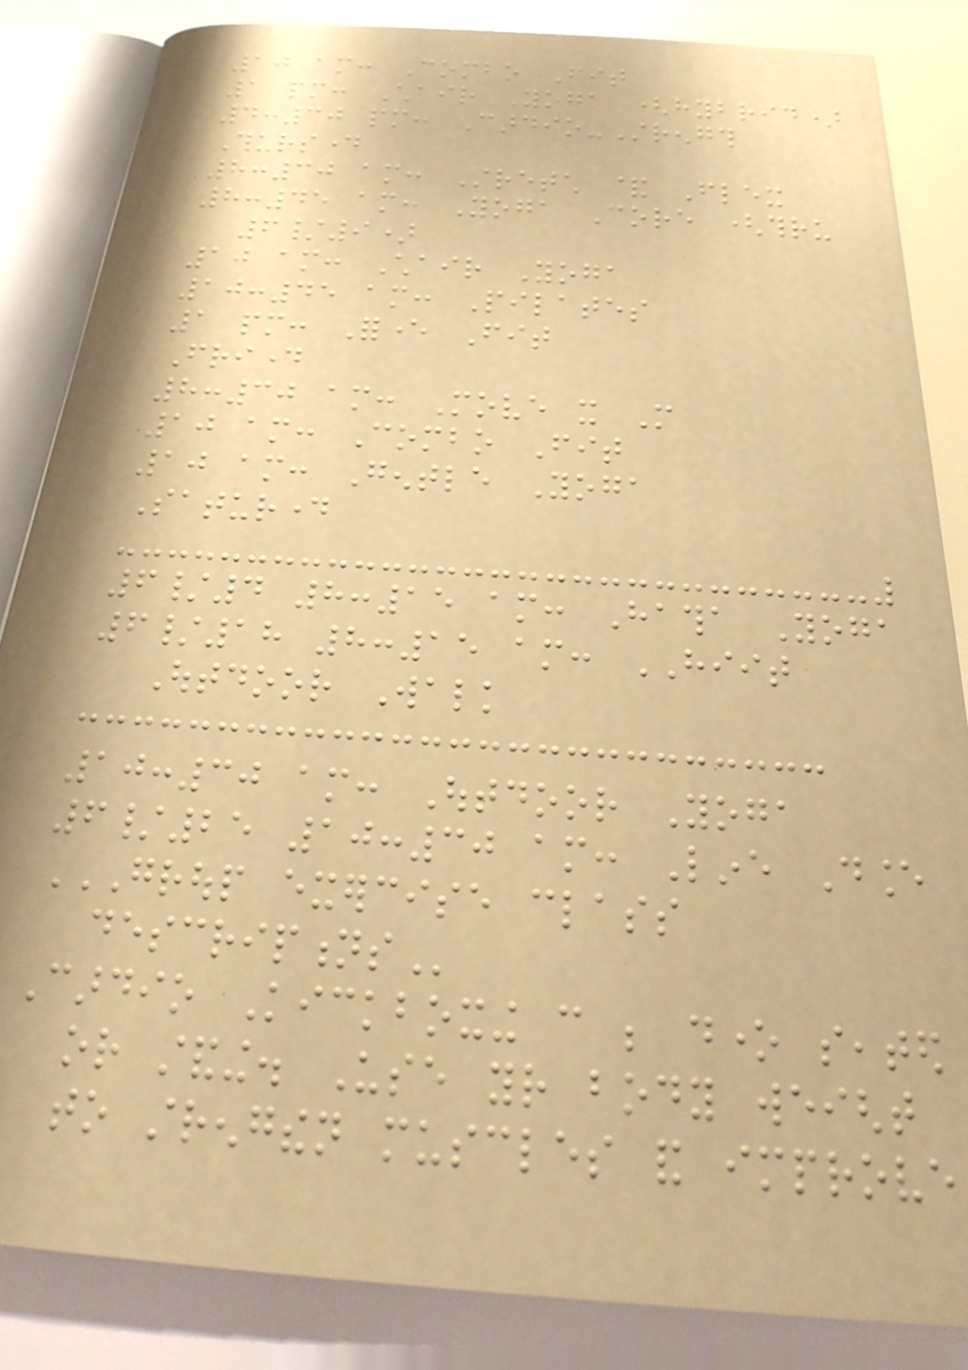10 am: Combo Fit
1 pm: Chair Yoga (hybrid)
4:30 pm: Cardio-Strength
Thursday
8:30 am: Stretch & Flex
8:45 am: Yoga Core (thru
6/9)
10 am: Chair Yoga
10:45 am: Pilates
1 pm: Forever Fit
Friday
8:30 am: Move it More
10 am: Combo Fit
10 am: Gentle Yoga
Saturday
6/4 8:15 am: Hatha Yoga
6/18 8:15 am: HIIT
Outdoor Walk
10:30 am: Outdoor Yoga
6/25 10:30 am: Line Dance
GROUP EXERCISE CLASS
DESCRIPTIONS
Cardio Kickboxing can be done seated
or standing. Use your body weight
to strengthen muscles and improve
